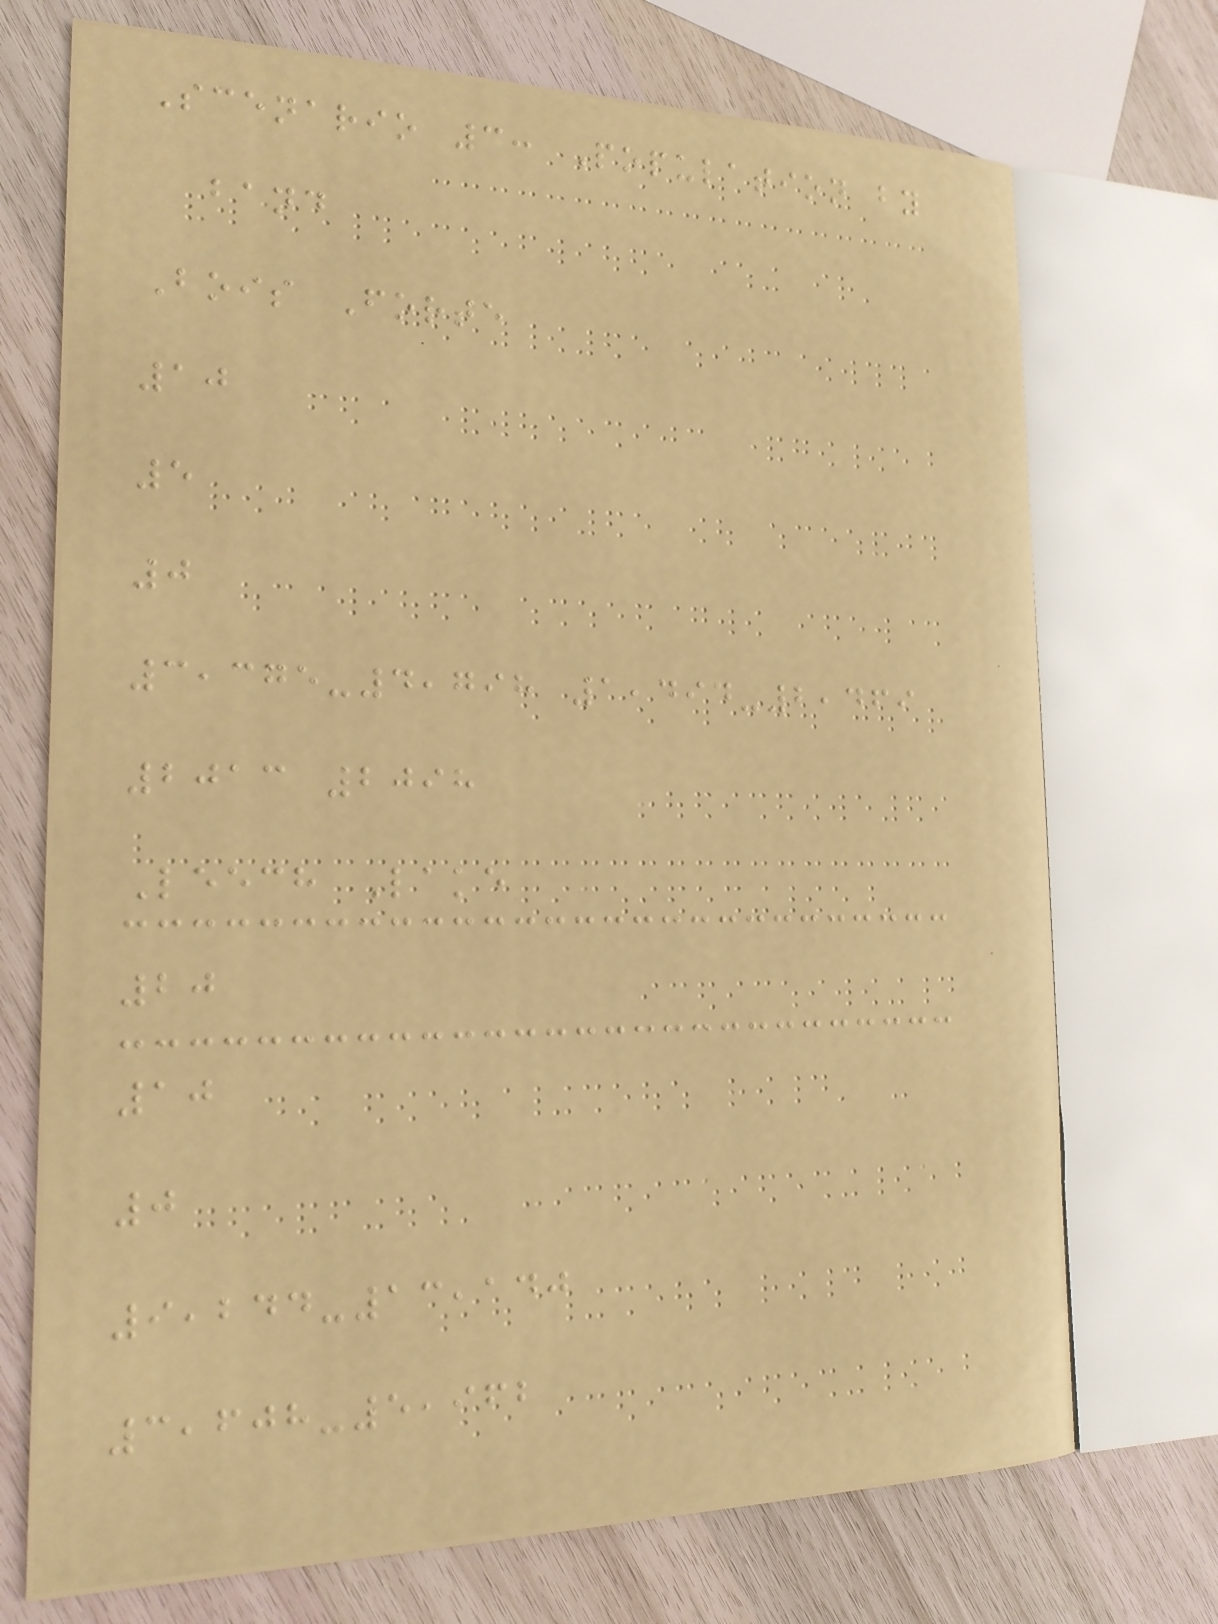Scenario 3: Population by
band
Bois Forte
10
5
0
3,375-4,798 1,494-2,469
2013 2098
Leech Lake
20
10
0
9,244-13,140
3,608-5,962
